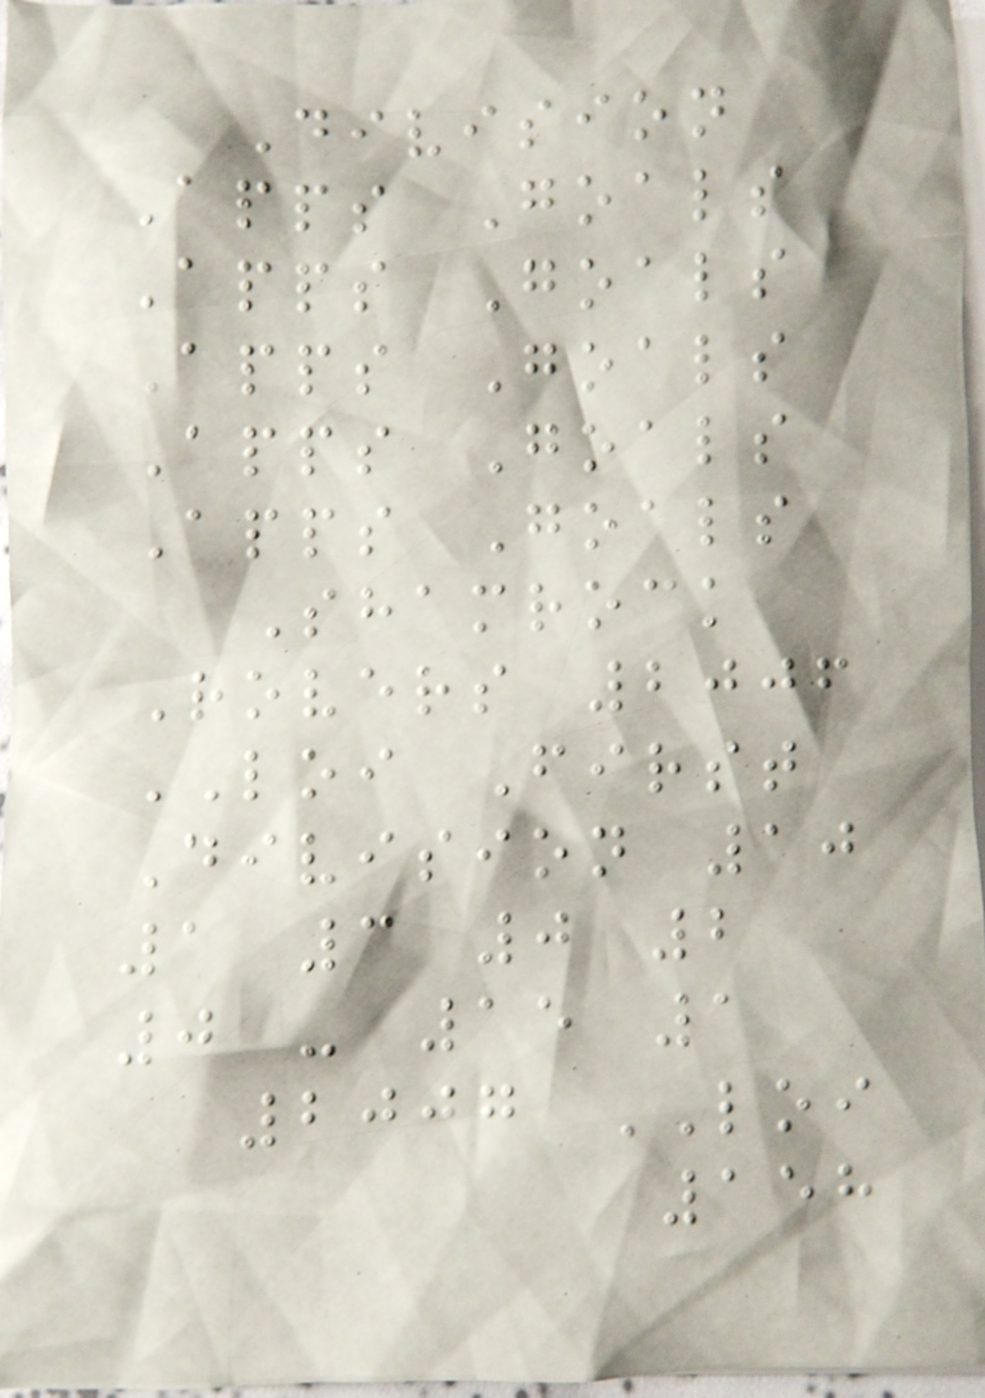Division
Apps Goals
Apps Goals
Apps Goals
Apps Goals
Apps Goals
Shamrock
Rovers 2006
LOI First
Division 10
1 3 0 2
0 - 15 1
2007 LOI
158
